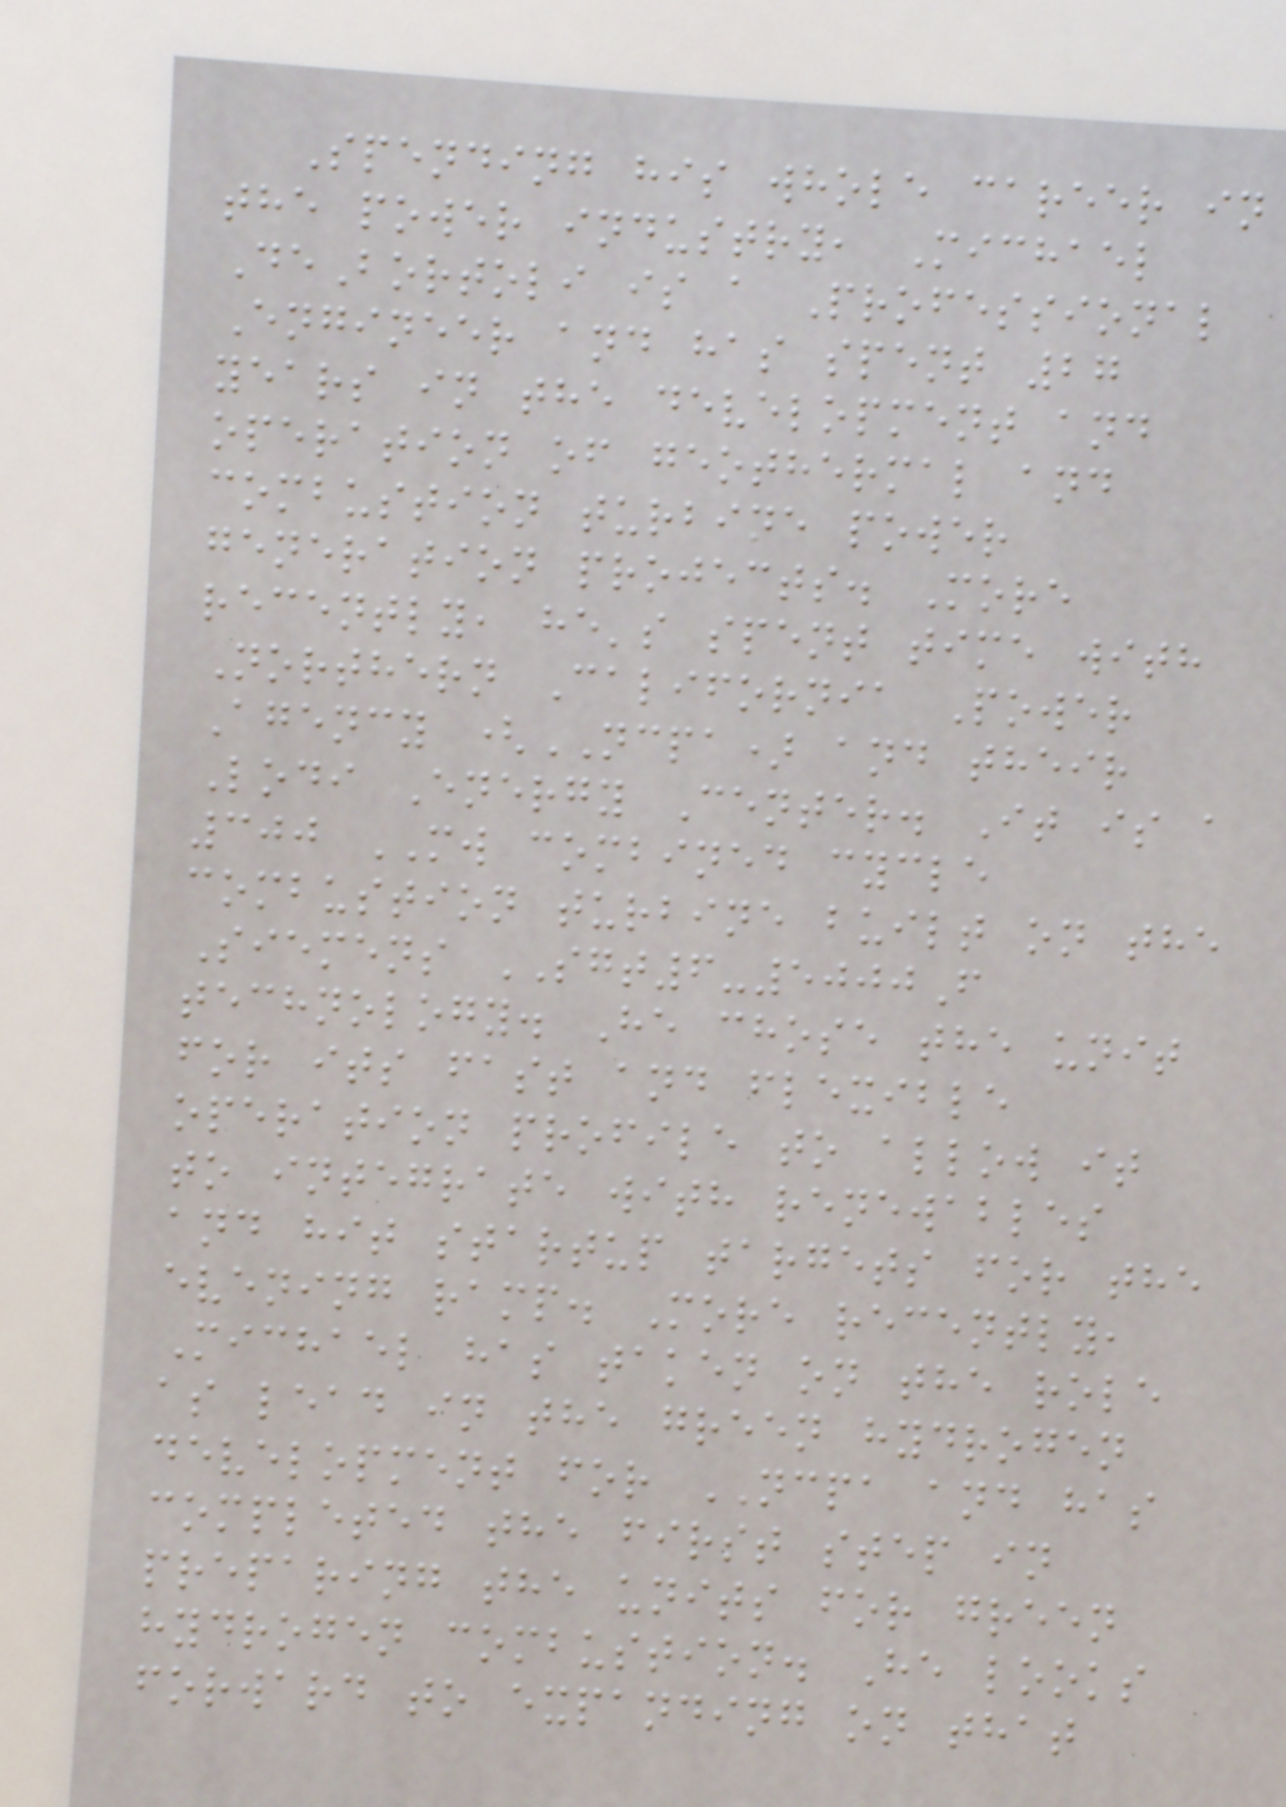Spending his whole career in
the power industry, Michael
DeBortoli is a Professional
Engineer and has spent 27
years in the development and
operation of geothermal and
combustion turbine power
generation projects. More
recently, he's spent time with
Northern California Power
Agency (NCPA) and their
Lodi Energy Center. It is a
300 MW combined cycle
combustion turbine built on the
Siemens SGT6-5000F
technology. He chose the unit
for its fast and flexible
operation profile to allow it
to integrate with renewables
and hit startup targets for the
evening ramp. More recently,
Michael has taken on the role
as lead in the green hydrogen
development for NCPA and has
completed the first step in
preparing the units for green
hydrogen combustion. He looks
forward to expanding on that
